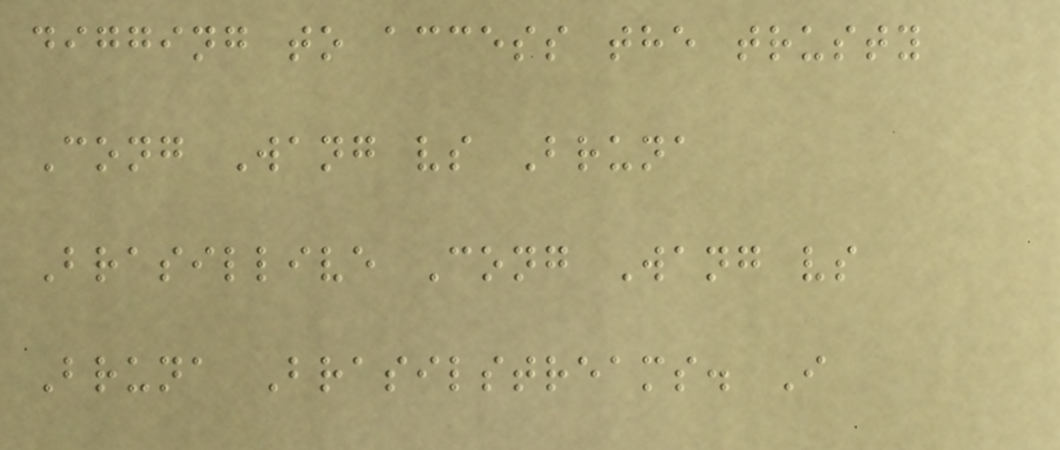digging to access the trusty
Cong Wang vs Bruna
Brasillive Cong Wang vs
Bruna Brasilstreams. I
